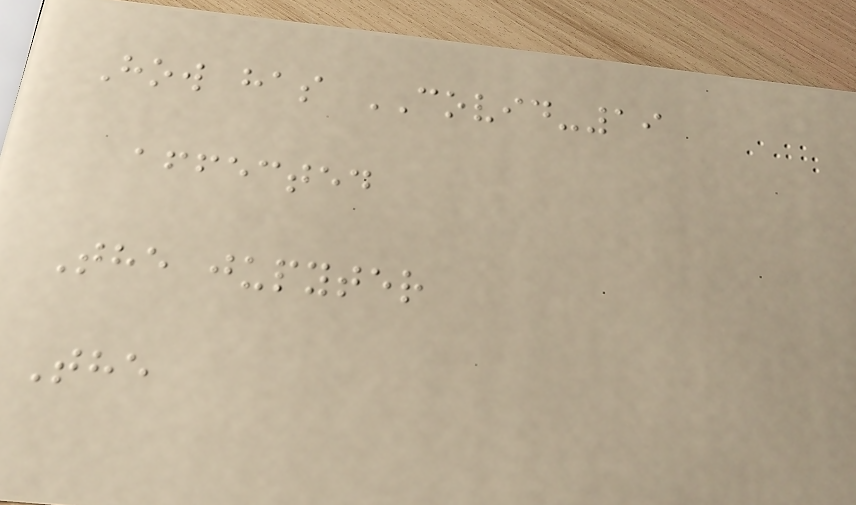How has COVID-19
affected
The jupyter
The
